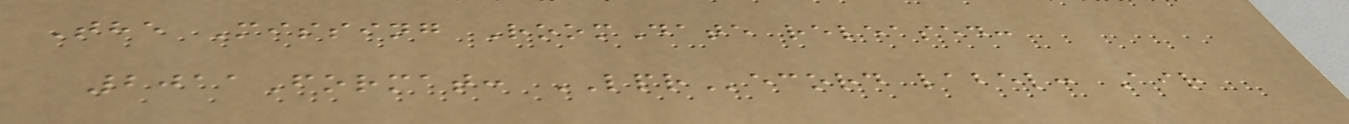The Missing RoomDate released:
2011Format: LPRecord label: Air
